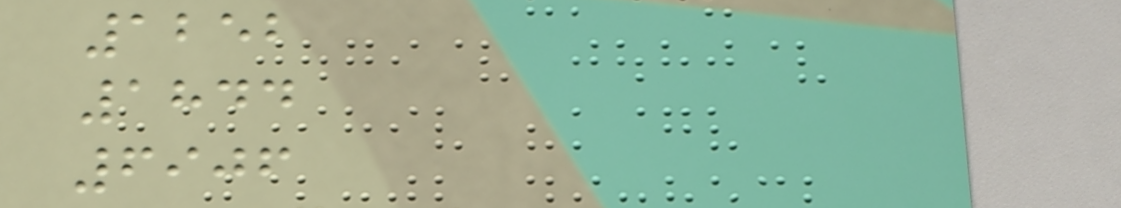1252
1844
6906
